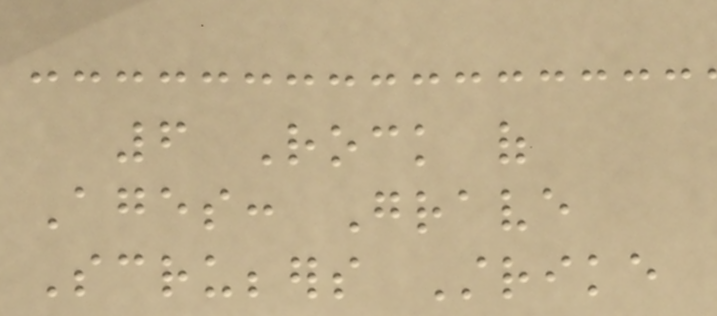6 Rock of
Ages: Grave
Scrubbers Strike
